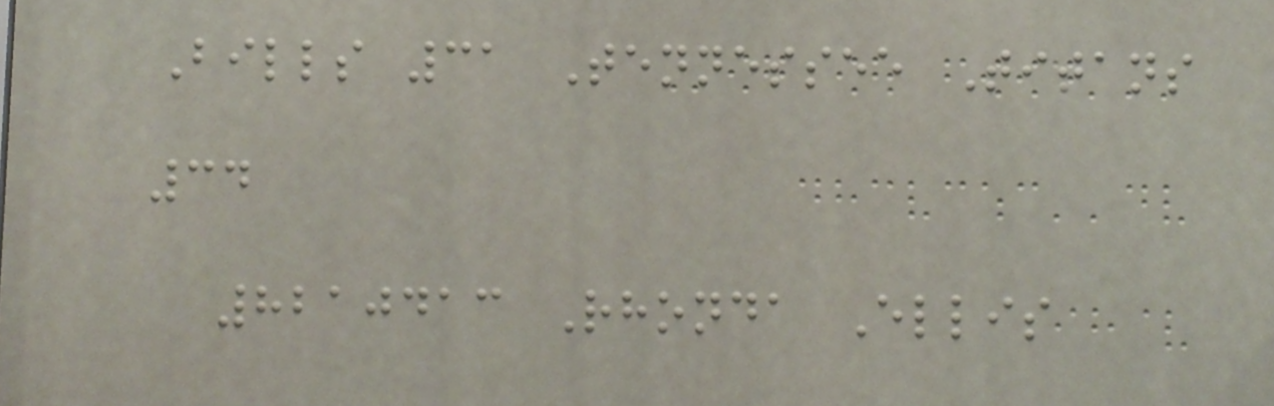Bills 31 Tennessee Titans
34
8210413 Rhonda Ellis
